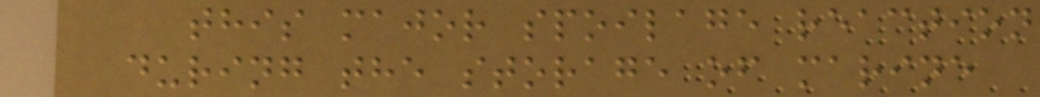this major spoilage reaction
during the storage of marine
